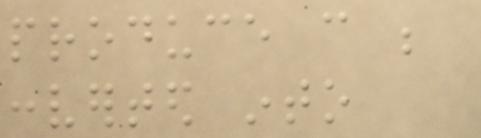produce can be
converted into
